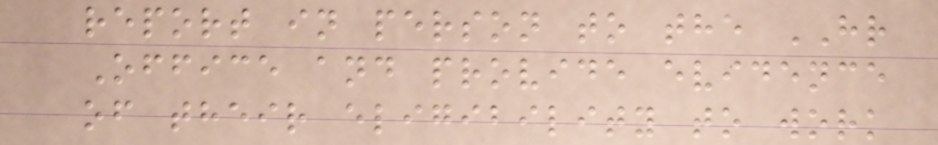report in person to the HR
Office and provide evidence
of their eligibility to work
